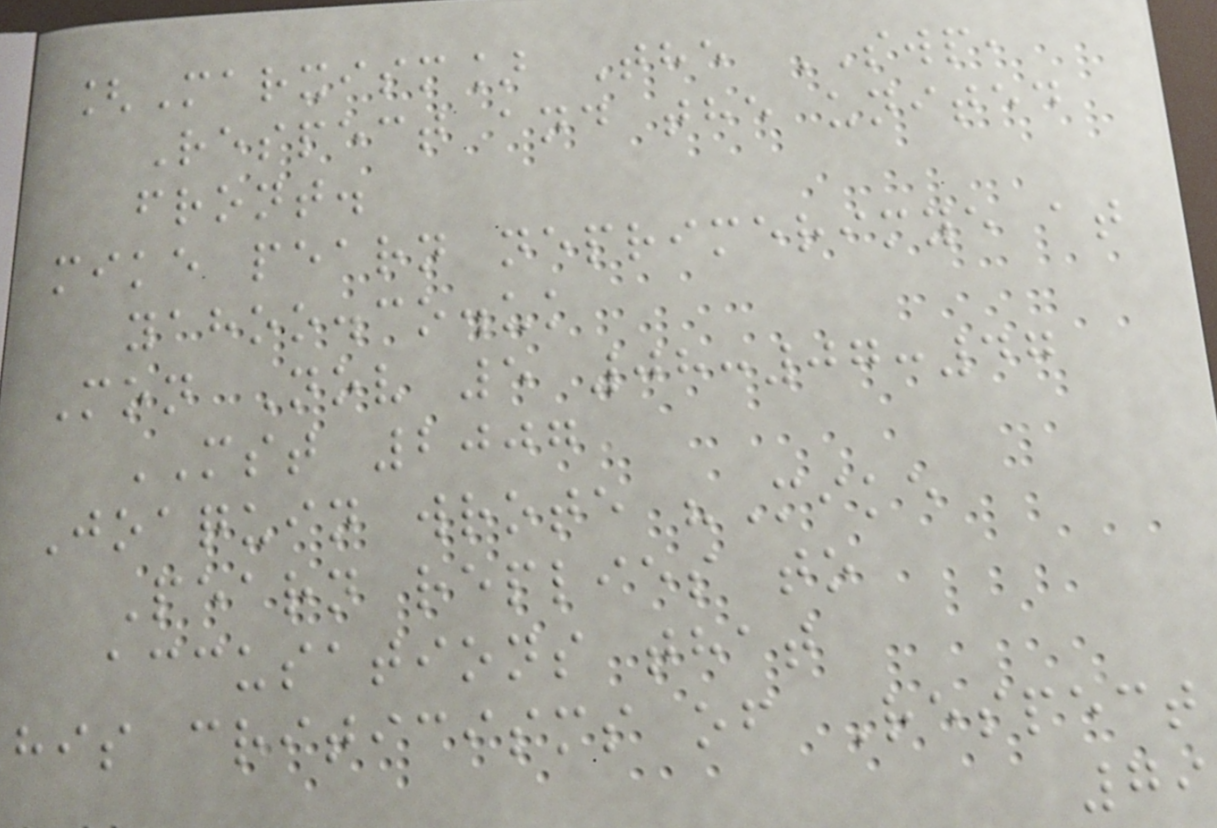[Marxism] The SWP,
Respect and the united
front.
mike pearn neprimerimye at
yahoo.co.uk
Mon Nov 5 08:07:47
MST 2007
Joaquin wrote "Mike
Pearn replies to
accusations that
his criticisms of Respect
79
